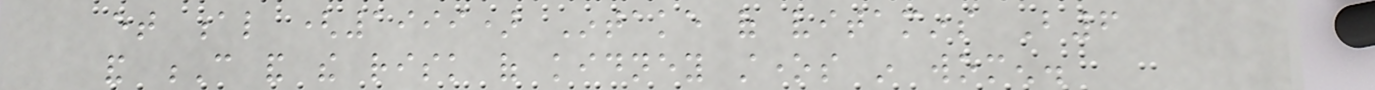et al (1999) Intake of vitamins B6
and C and the risk of kidney stones in women.
